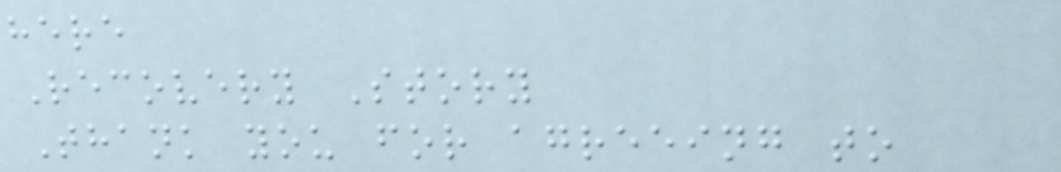here
Recovery Story
Thank you for agreeing to
